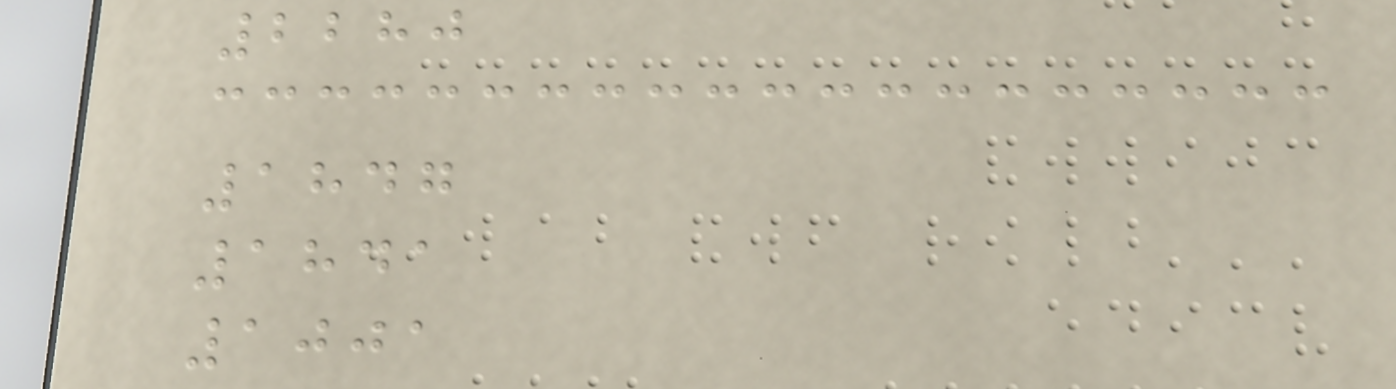2280
1847
1841
1001
